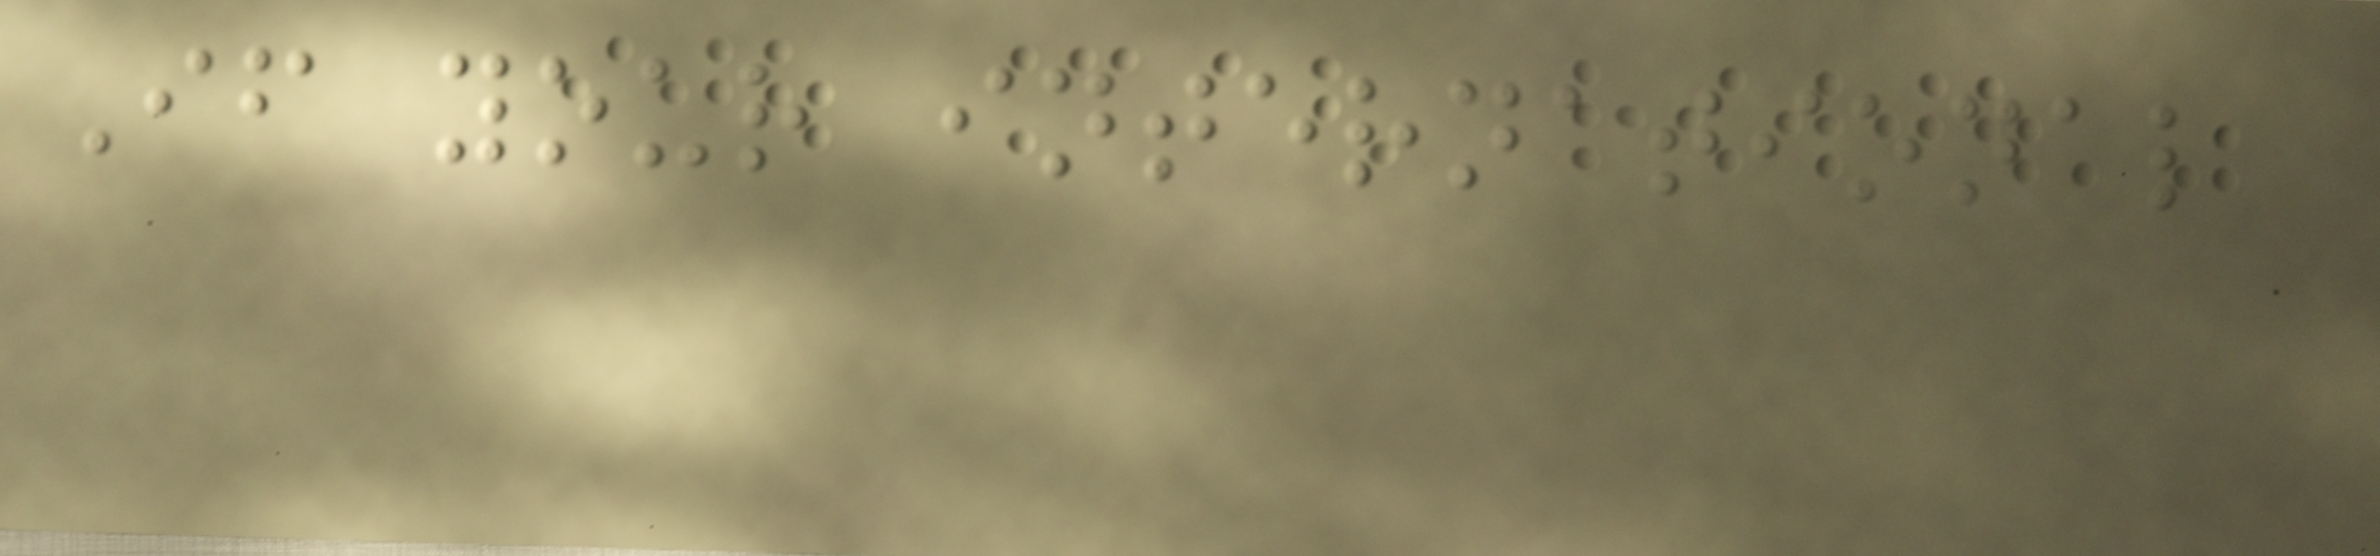If your international
